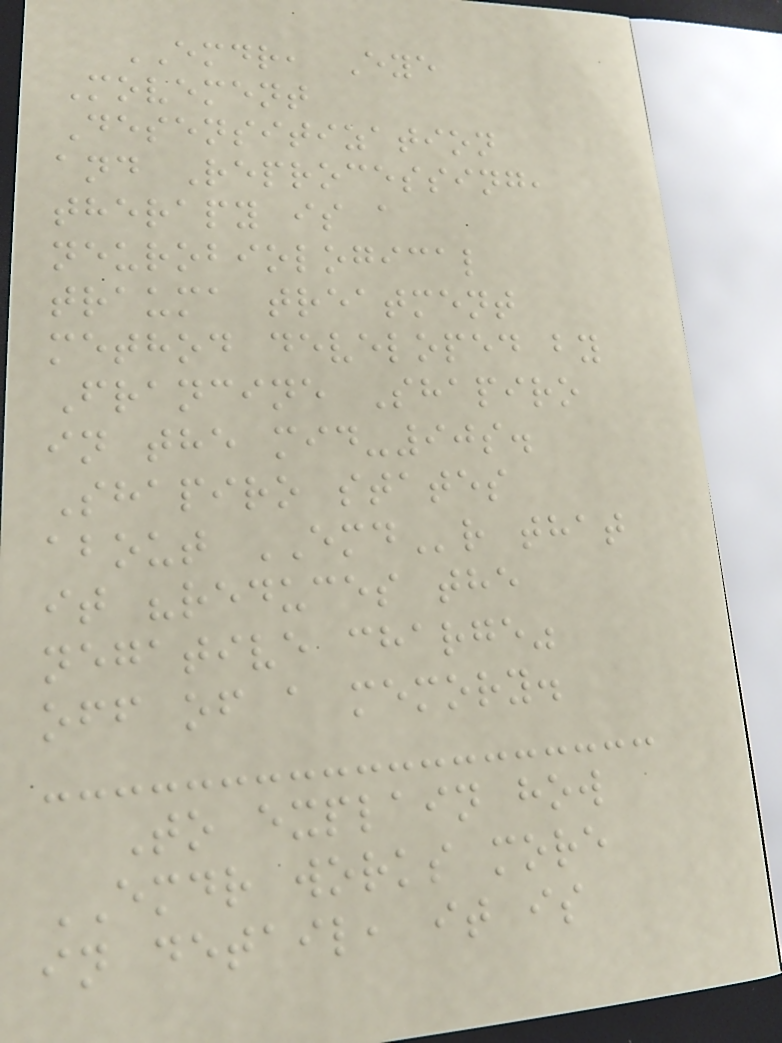EMDR, Eye
Movement
Desensitization
and Reprocessing,
therapy is a
neurobiological
trauma treatment
method developed by
Francine Shapiro
in the mid-90s.
Shapiro states
about EMDr that
it "reduces the
negative charge"
off of a memory.
To explain how
EMDR works more
in detail, it is
